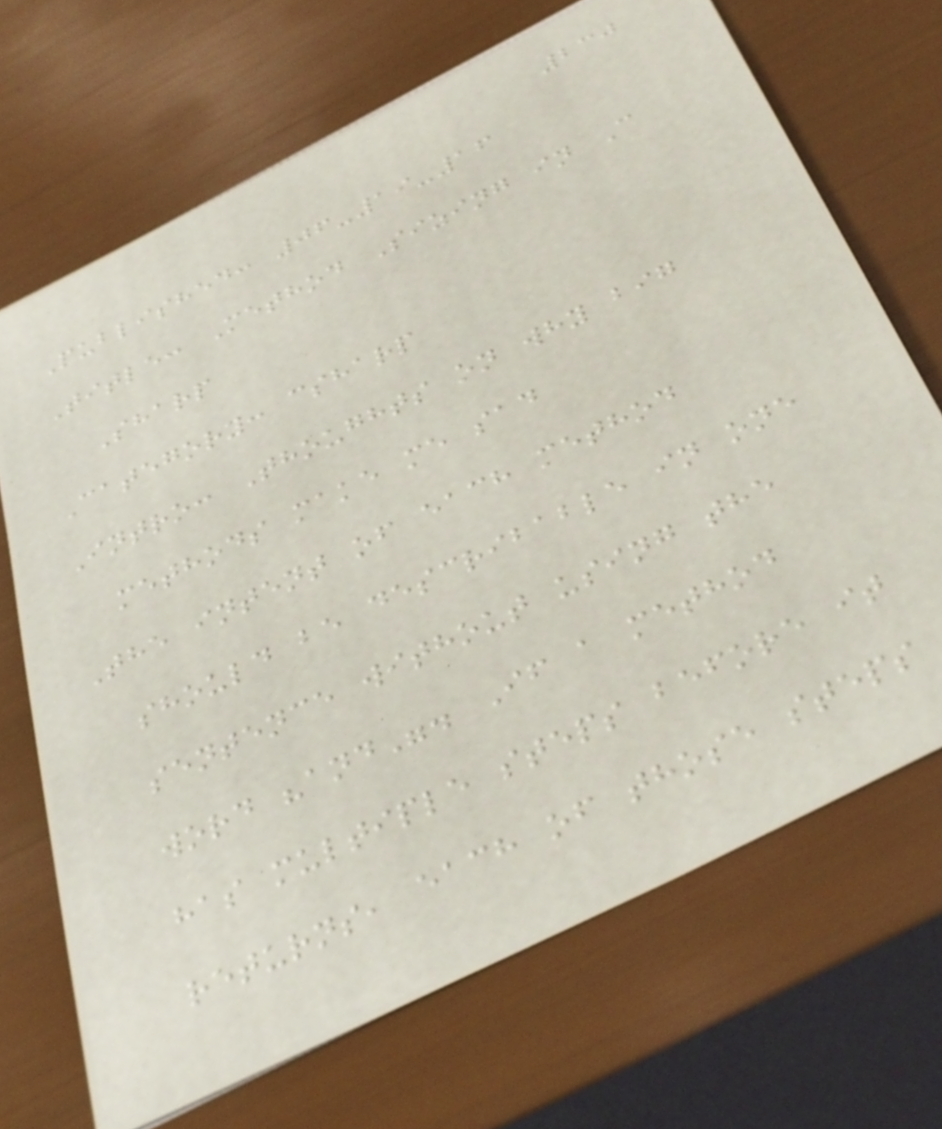230
Published: 06-19-16
Title: Method Sizing in C
Sharp
Category: csharp
Intro: Thoughts on why big
methods make me sad
The intent of each method
should be describable in one
sentence without using the
word "and". If a method
has multiple steps before it
returns, each of those steps
